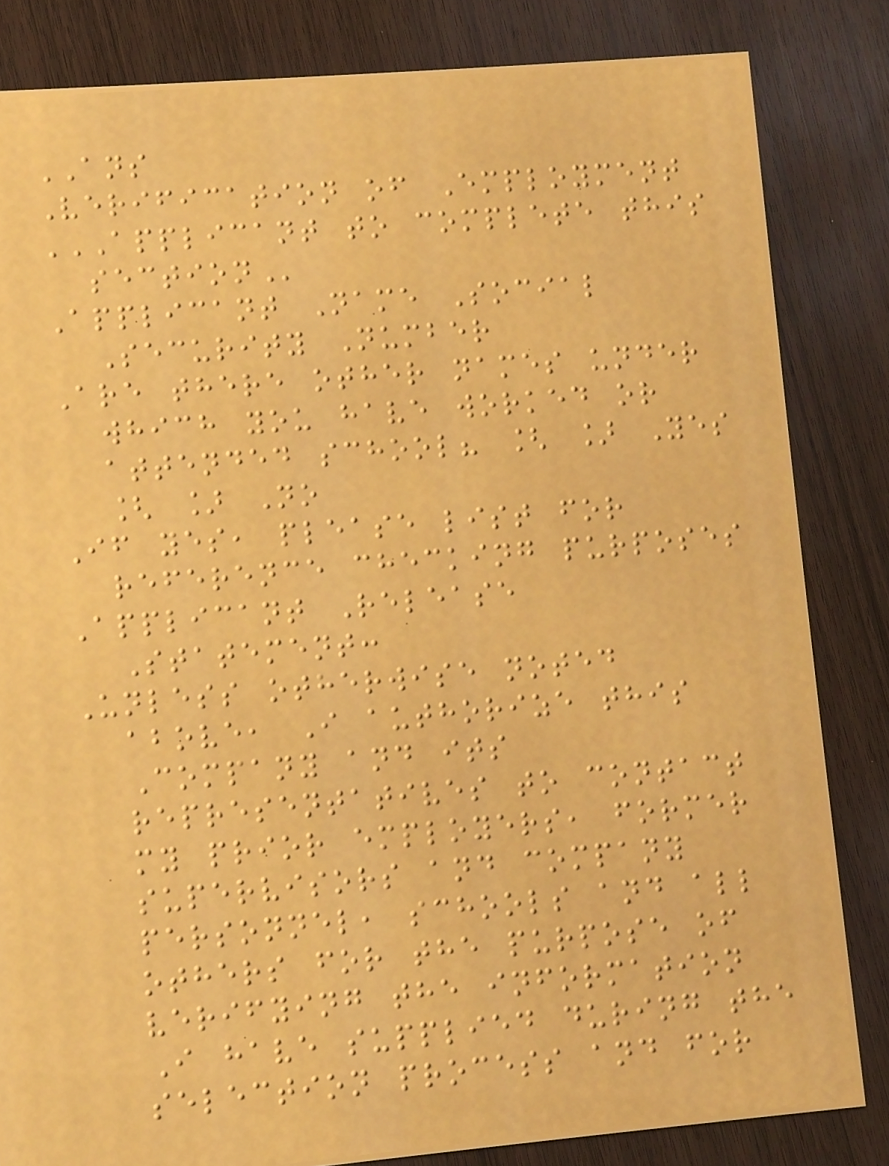ANS
Verification of Employment
APPLICANT TO COMPLETE THIS
SECTION
Applicant Name Social
Security Number
Are there other names under
which you have worked or
attended school? [ ] Yes
[ ] No
If yes, please list for
reference checking purposes
Applicant Release
Statement:
Unless otherwise noted
above, I authorize this
Company and its
representatives to contact
my prior employers, former
supervisors and company
personnel, schools and all
others for the purpose of
verifying the information
I have supplied during the
selection process and for
